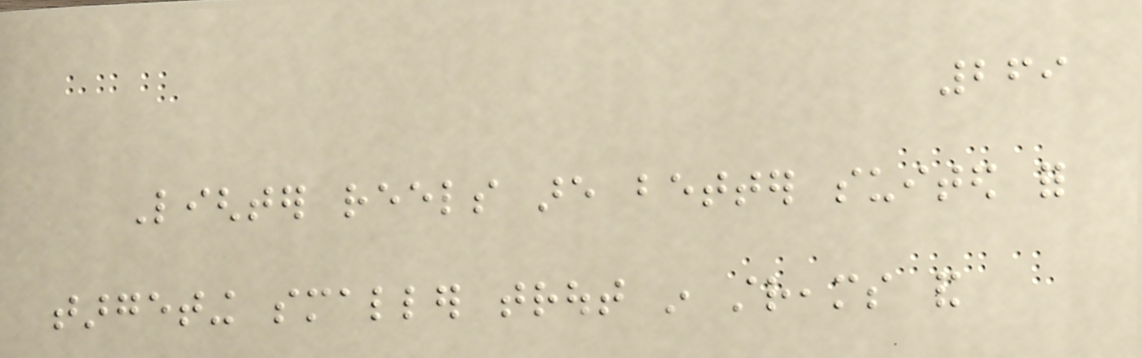269
Lighter reels are better suited for
targeting smaller trout in streams and
